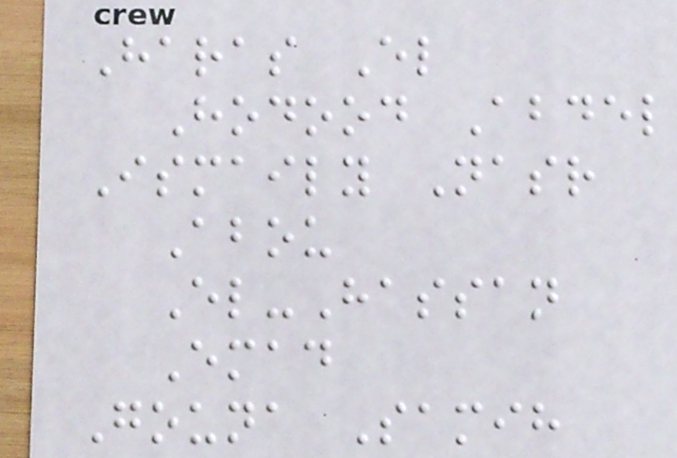Haras El
Hodood Abdel
Ismaily Nasr
Abou
El-Hassan
Emad
Gouna Samih
